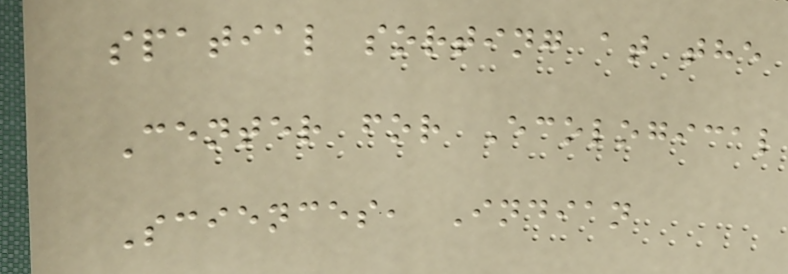spatial sorting at the
Center for Ecological
Sciences, Indian
